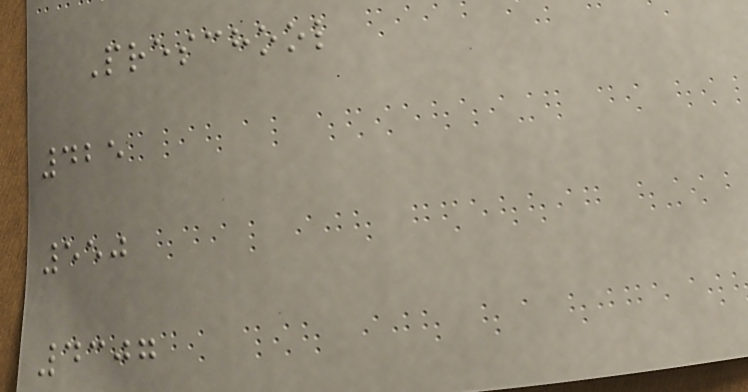Preschool
425
550
4307
